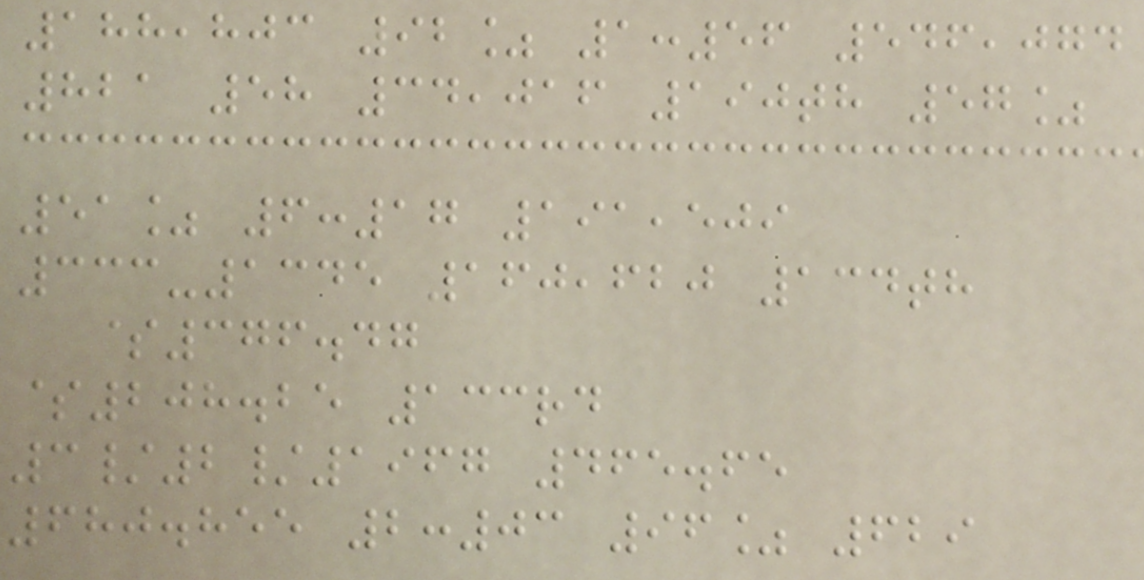188,803 92% 1:56 546,074
821 58 34,016 190th 57%
51% 6:17 191,509
333-1345 160,620 134th
$376.47
$208.25 133rd
3/2/1967 465.65
680.855 2:03 96% 629
